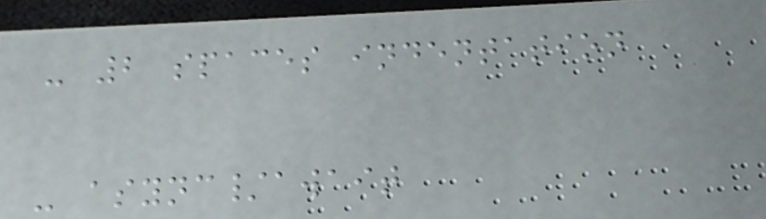- 2 spaces indentation
- async/await
